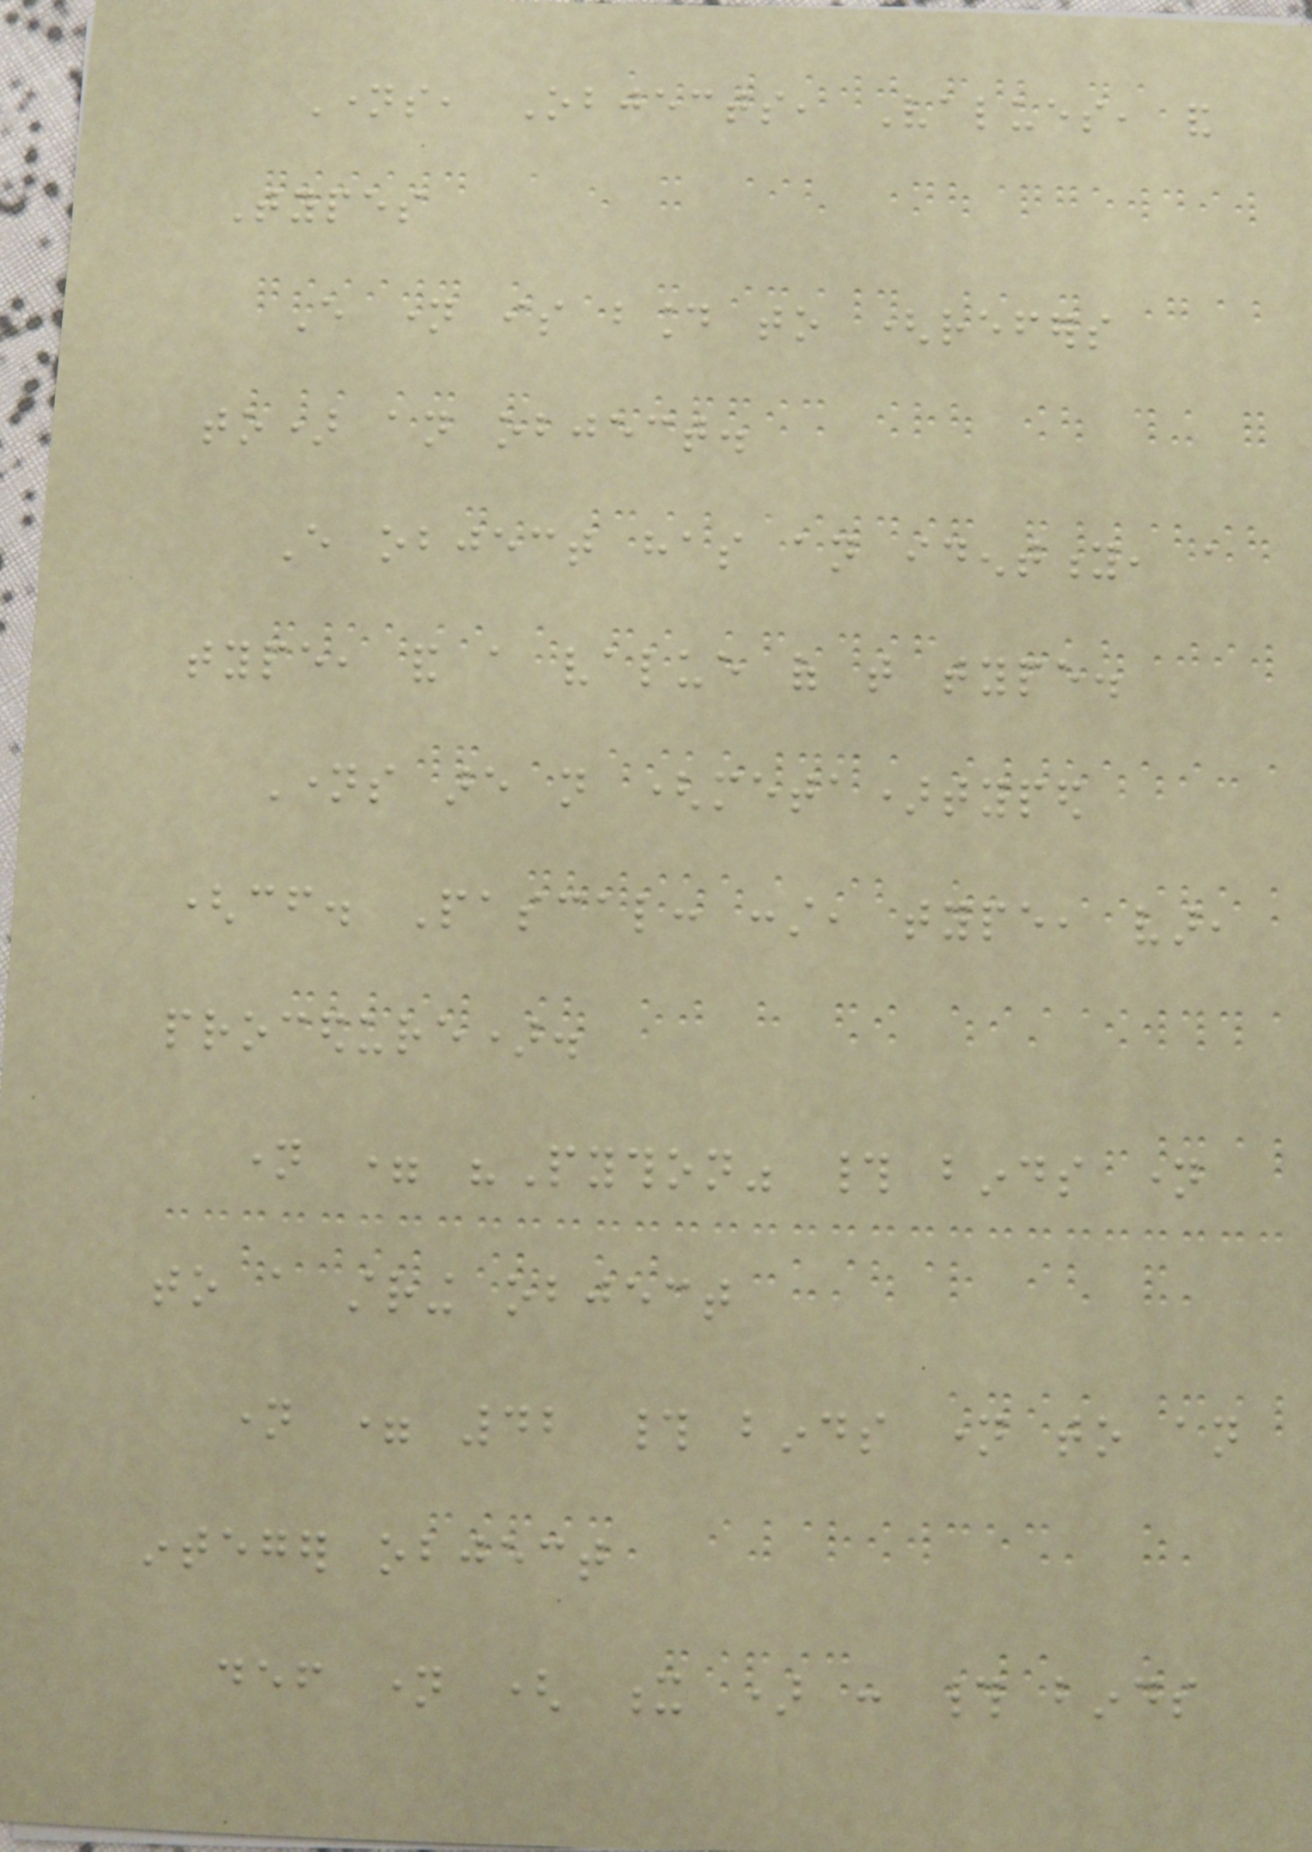Names, Objects, Values, and
Types
Every name is bound to (refers
to) an object.
Every object has an identity, a
type, and a value of that type.
Names are not (meta)typed
(cf. Pascal: const, type, var,
procedure).
name = "Python" # binds name
to a string object
name = 42 # binds name to an
integer object
def name ( x ) : # binds
